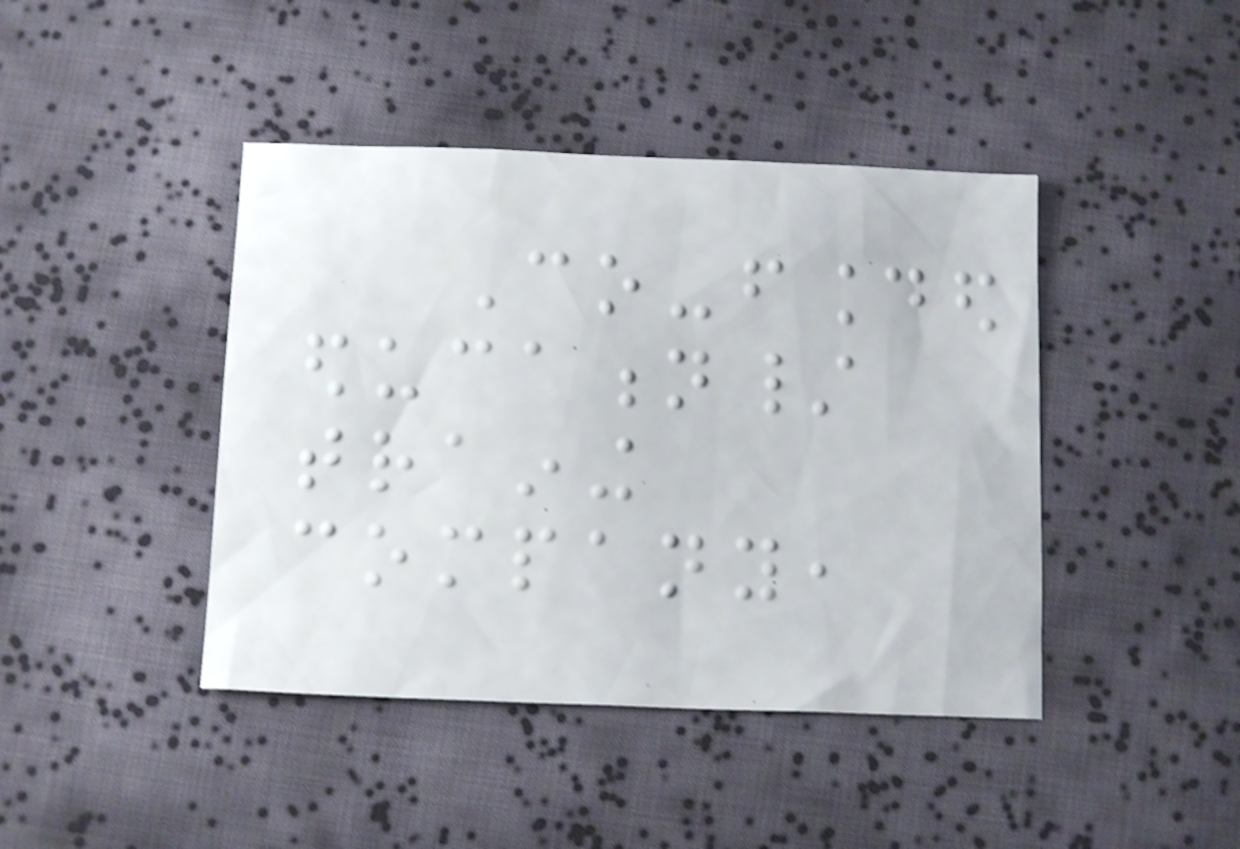Co-founded
education/
training
company,
